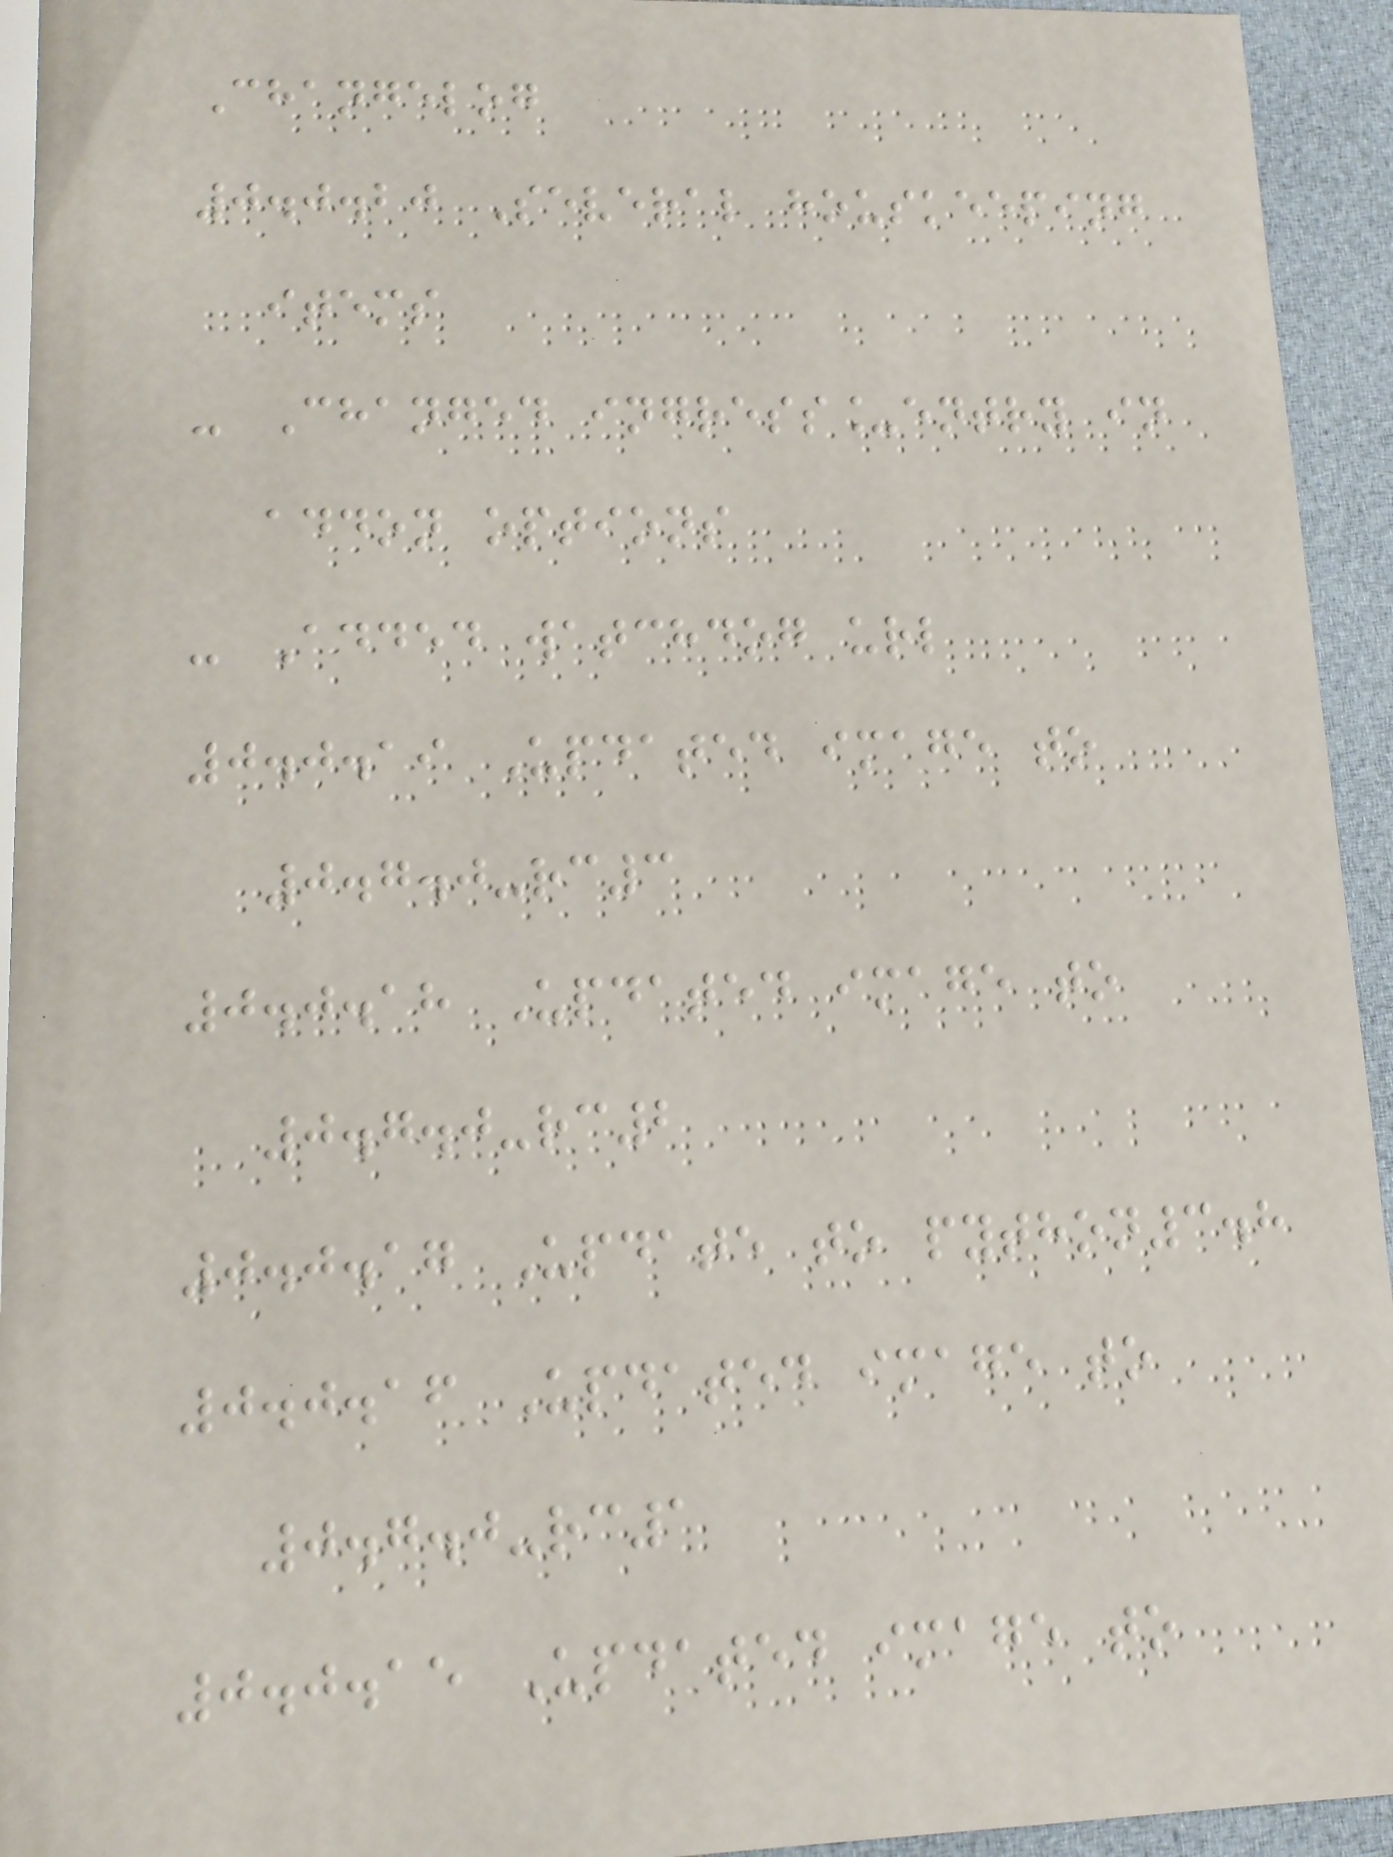Changelog
0.0.20 Several houskeeping
items
- Changed ingress_entry in
addon options
- Added watchdog url
0.0.19 Updated image to
0.7.0-rc3
0.0.18 Updated image to
0.7.0-rc2
0.0.17 Update to python3.8
0.0.16 Updated image to
0.7.0-rc1
0.0.15 Updated image to
